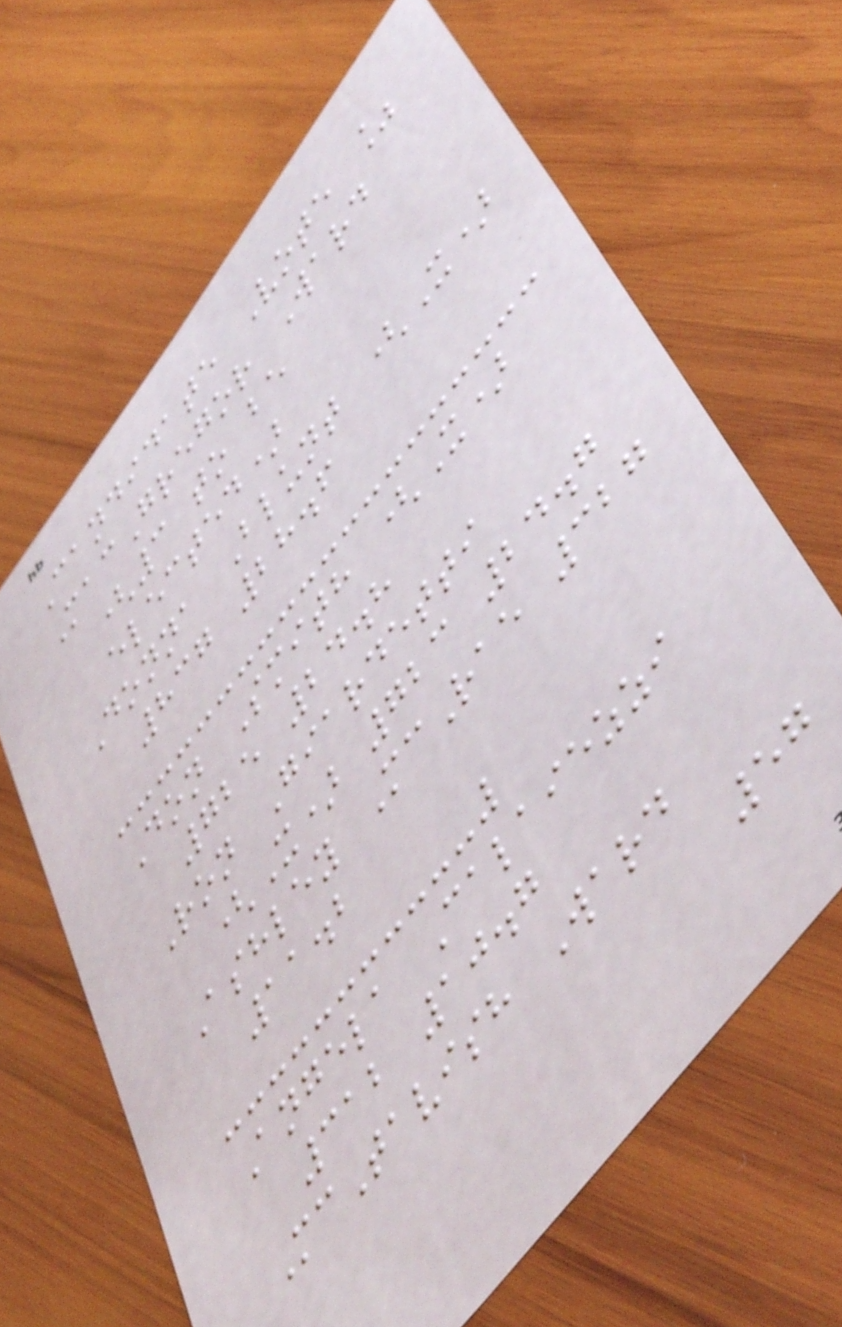Candidate Vote %
MacGregor Ward
(3 to be
elected)
Donna Blunt (X)
837 28.6
Don Smith (X)
725 24.8
Ron Giardetti
(X) 723 24.7
Ashley McRae 327
11.2
Angela Calaiezzi
312 10.7
McTavish Ward
57
